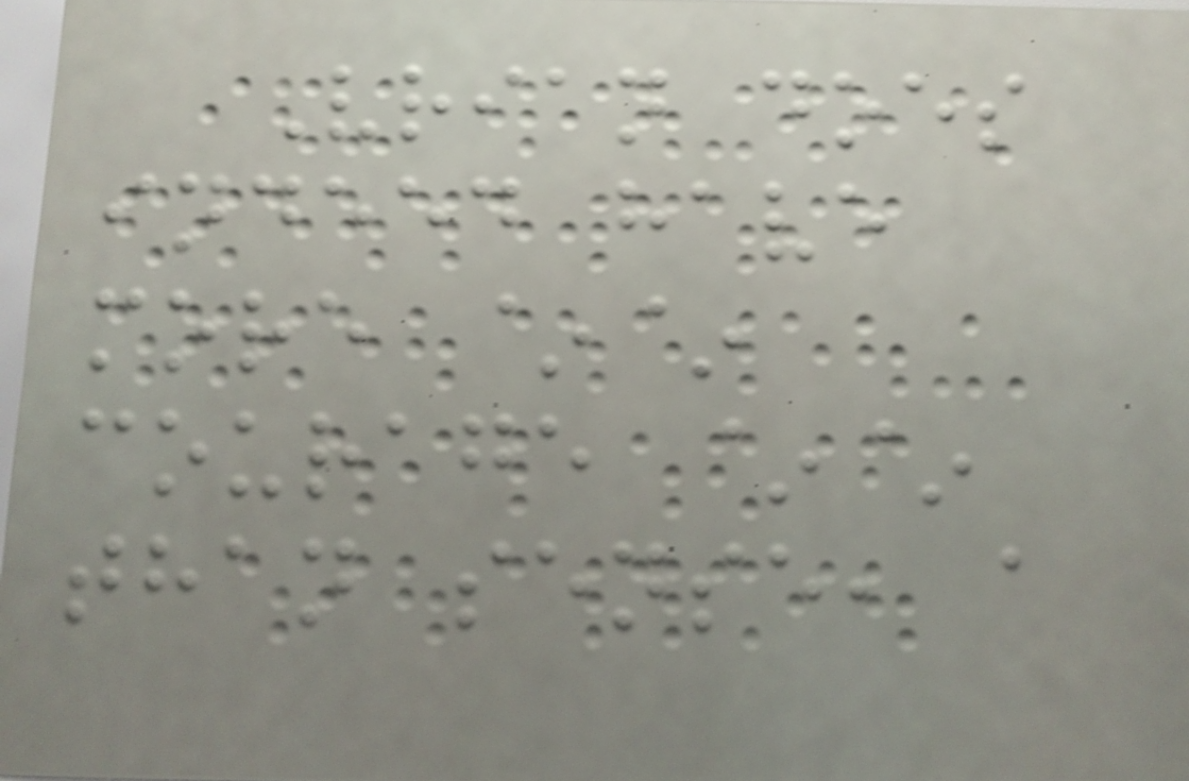Vrian does
indeed have
more ~~
courage ~~
than sense, a
